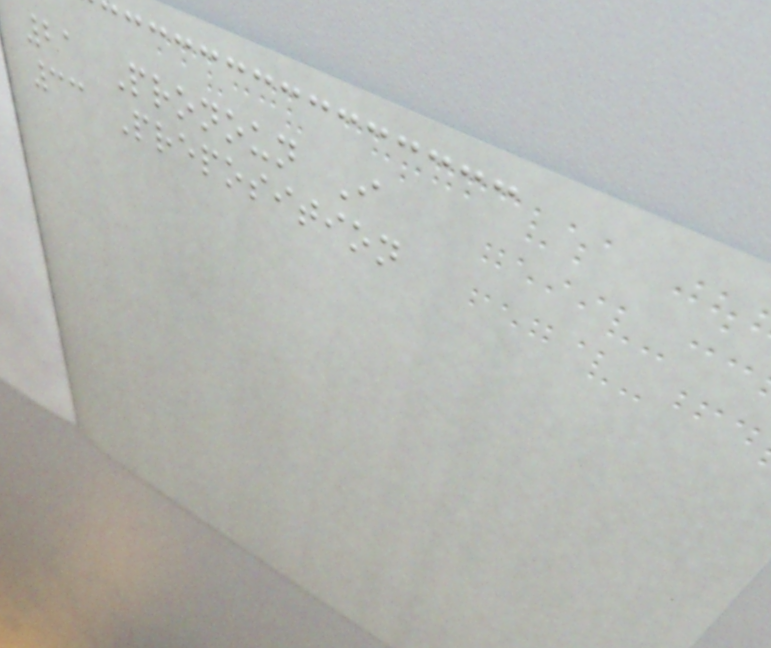21 Pronoun I
33 Preposition
